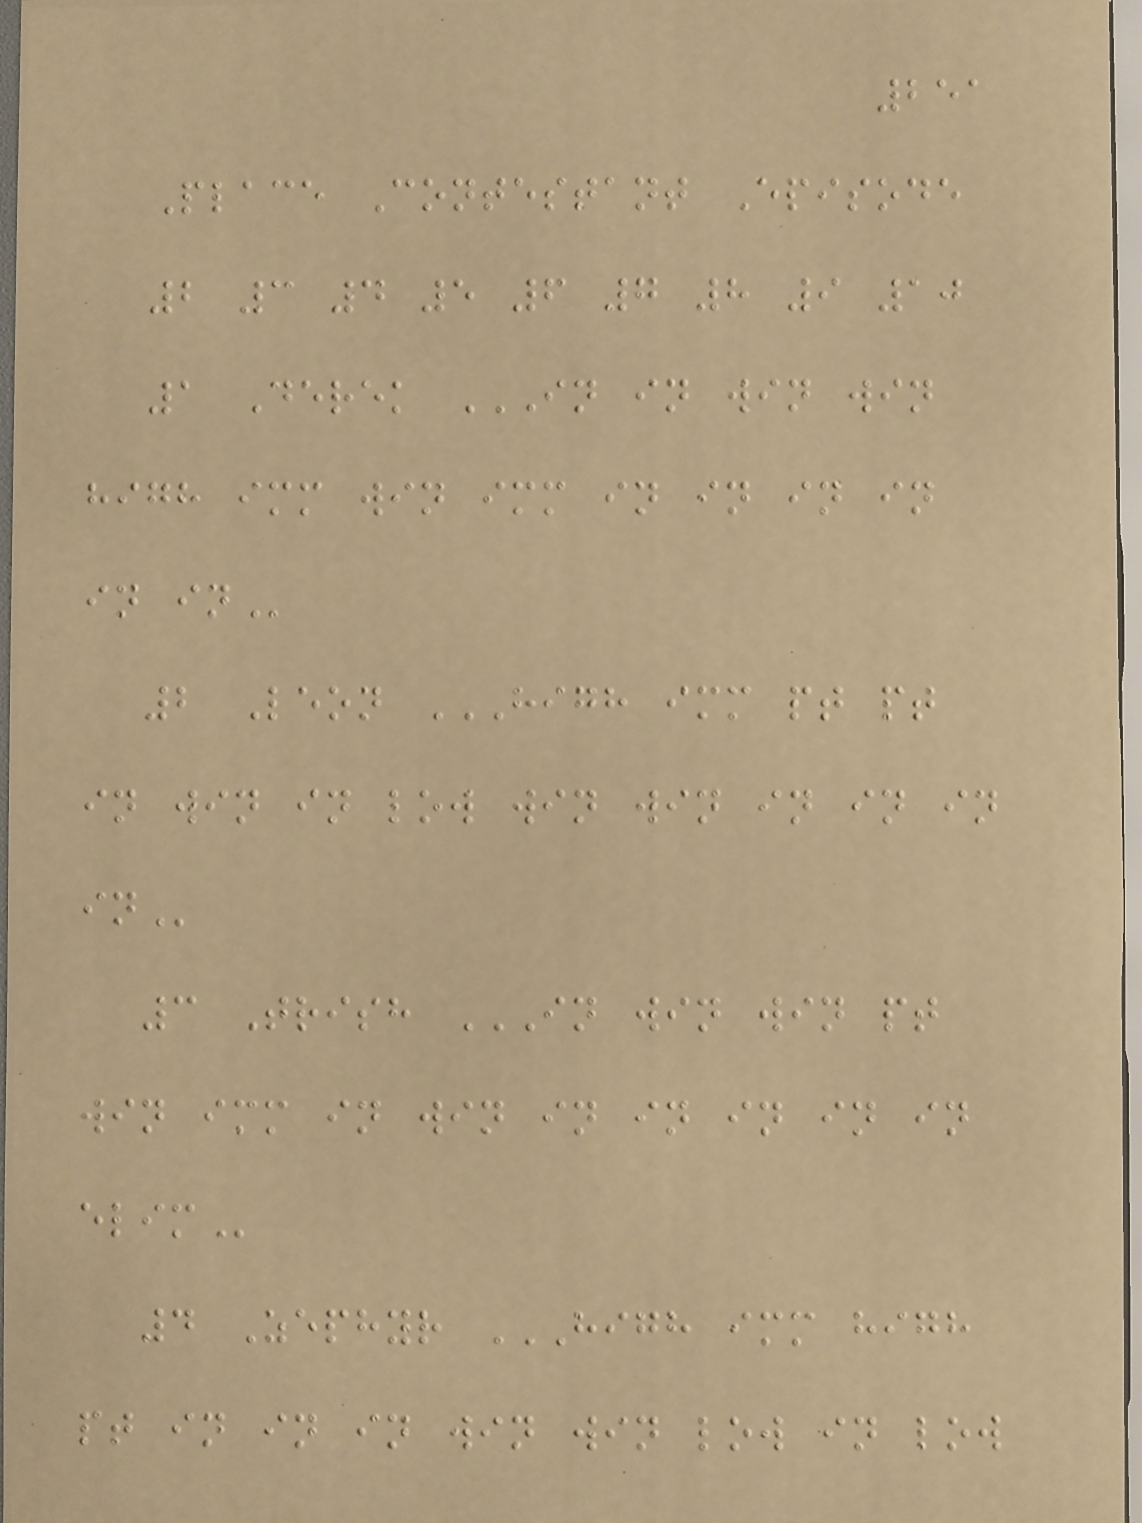251
Place Contestant Episode
2 3 4 5 6 7 8 9 10
1 Derek IN IN WIN WIN
HIGH IMM WIN IMM IN IN IN IN
IN IN
2 Leon HIGH IMM PT PT
IN WIN IN LOW WIN WIN IN IN IN
IN
3 Trish IN WIN WIN PT
WIN IMM IN WIN IN IN IN IN IN
ELIM
4 Zephyr HIGH IMM HIGH
PT IN IN IN WIN WIN LOW IN LOW
